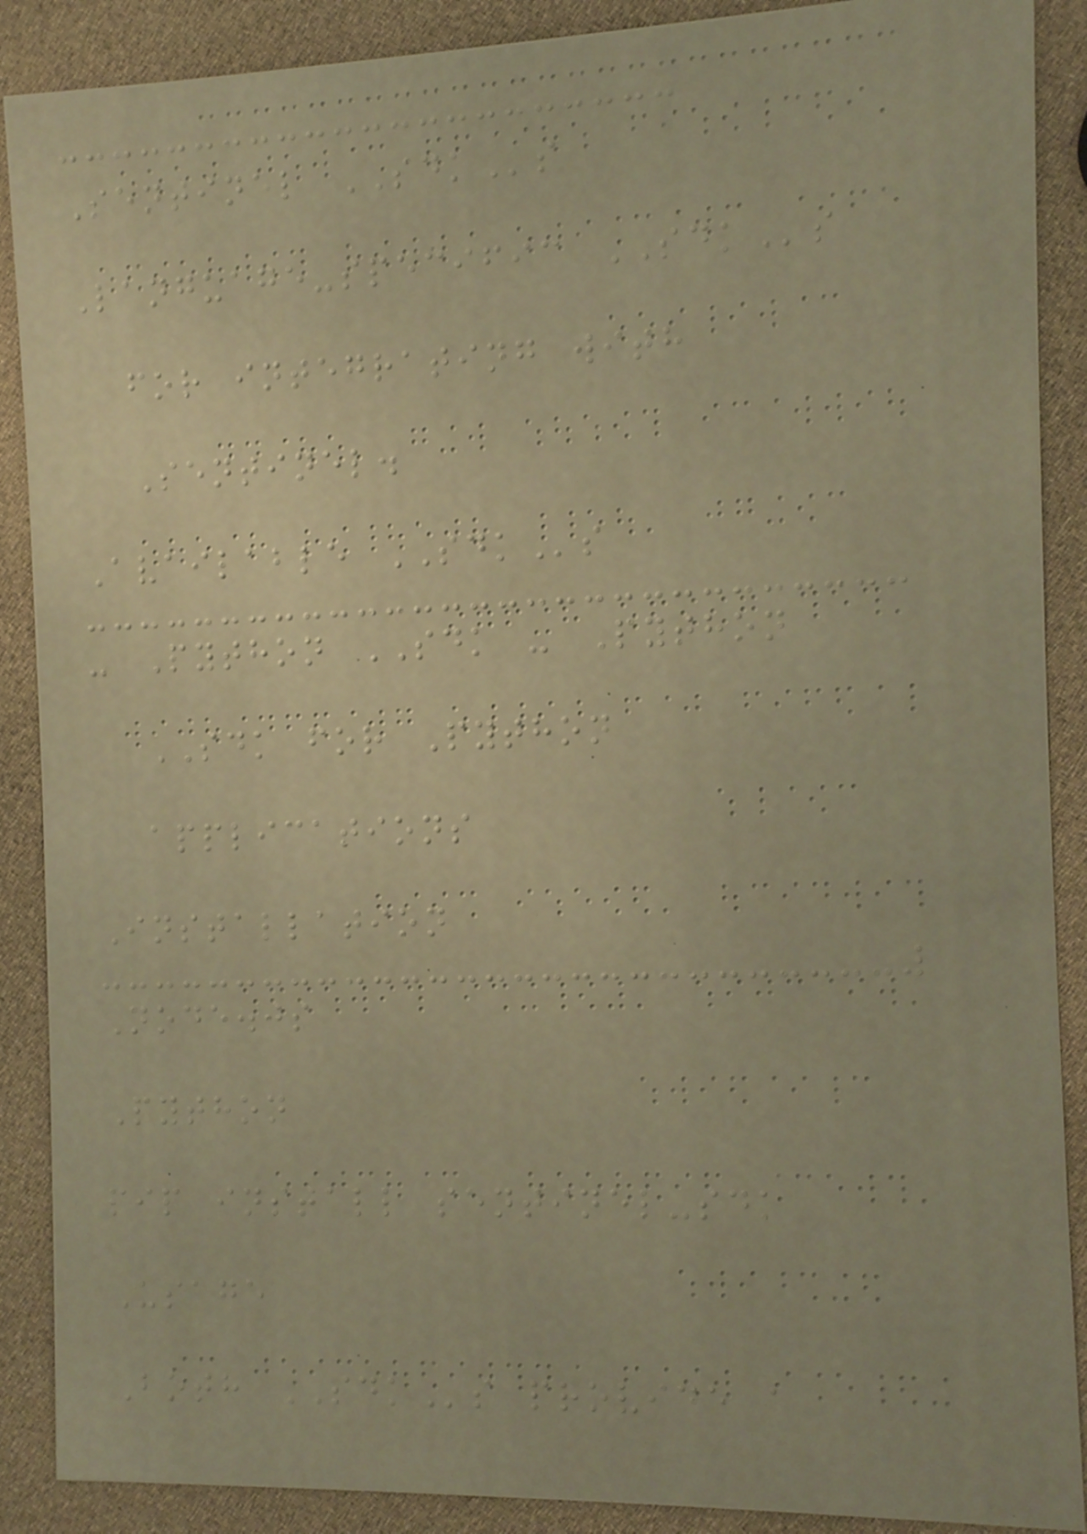Sentinel SDKs
Language-specific SDKs
for integrating with
Sentinel.
Available SDKs
- Python SDK - Python
SDK for Python
applications
Installation
Node.js
Python
pip install sentinel-sdk
Usage
Both SDKs provide a
